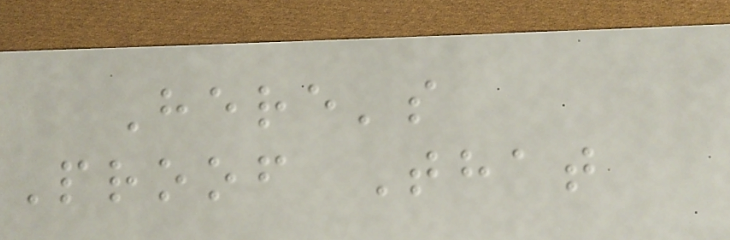Here's
Proof That
